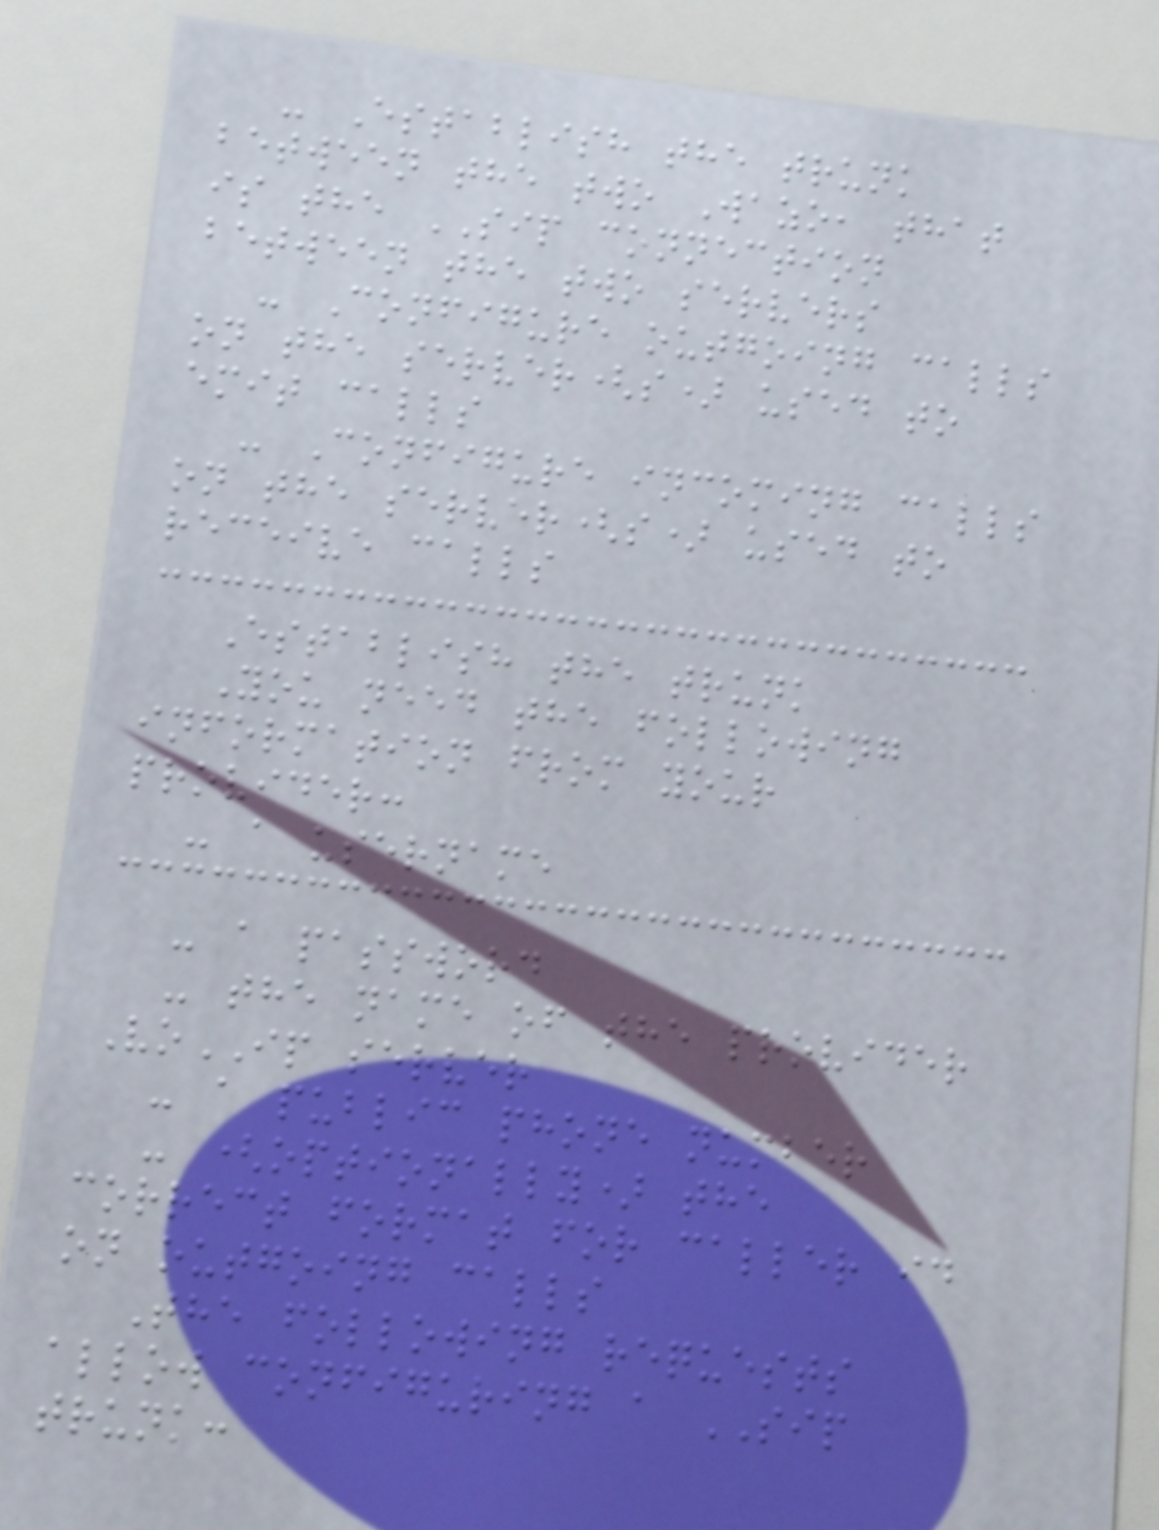- Establish the trunk
between the two Wazo, that
is the SIP connection
between the two servers
- Configure outgoing calls
on the server(s) used to
emit calls
- Configure incoming calls
on the server(s) used to
receive calls
Establish the trunk
You need the following
information from your
provider:
- a username
- a password
- the name of the provider
VoIP server
- a public phone number
- (optionally) the
correct format for caller id
on outgoing calls
The following requests
allow configuring a SIP
trunk:
